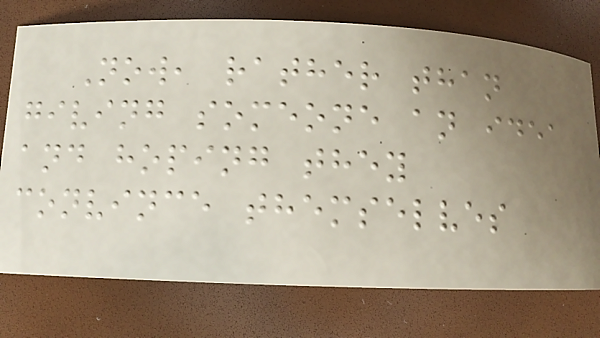Now, rather than
giving someone an idea
and hoping they
convince themselves
